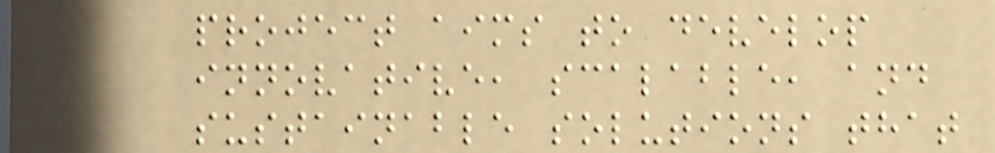project aims to develop
innovative, scalable, and
sustainable solutions that
